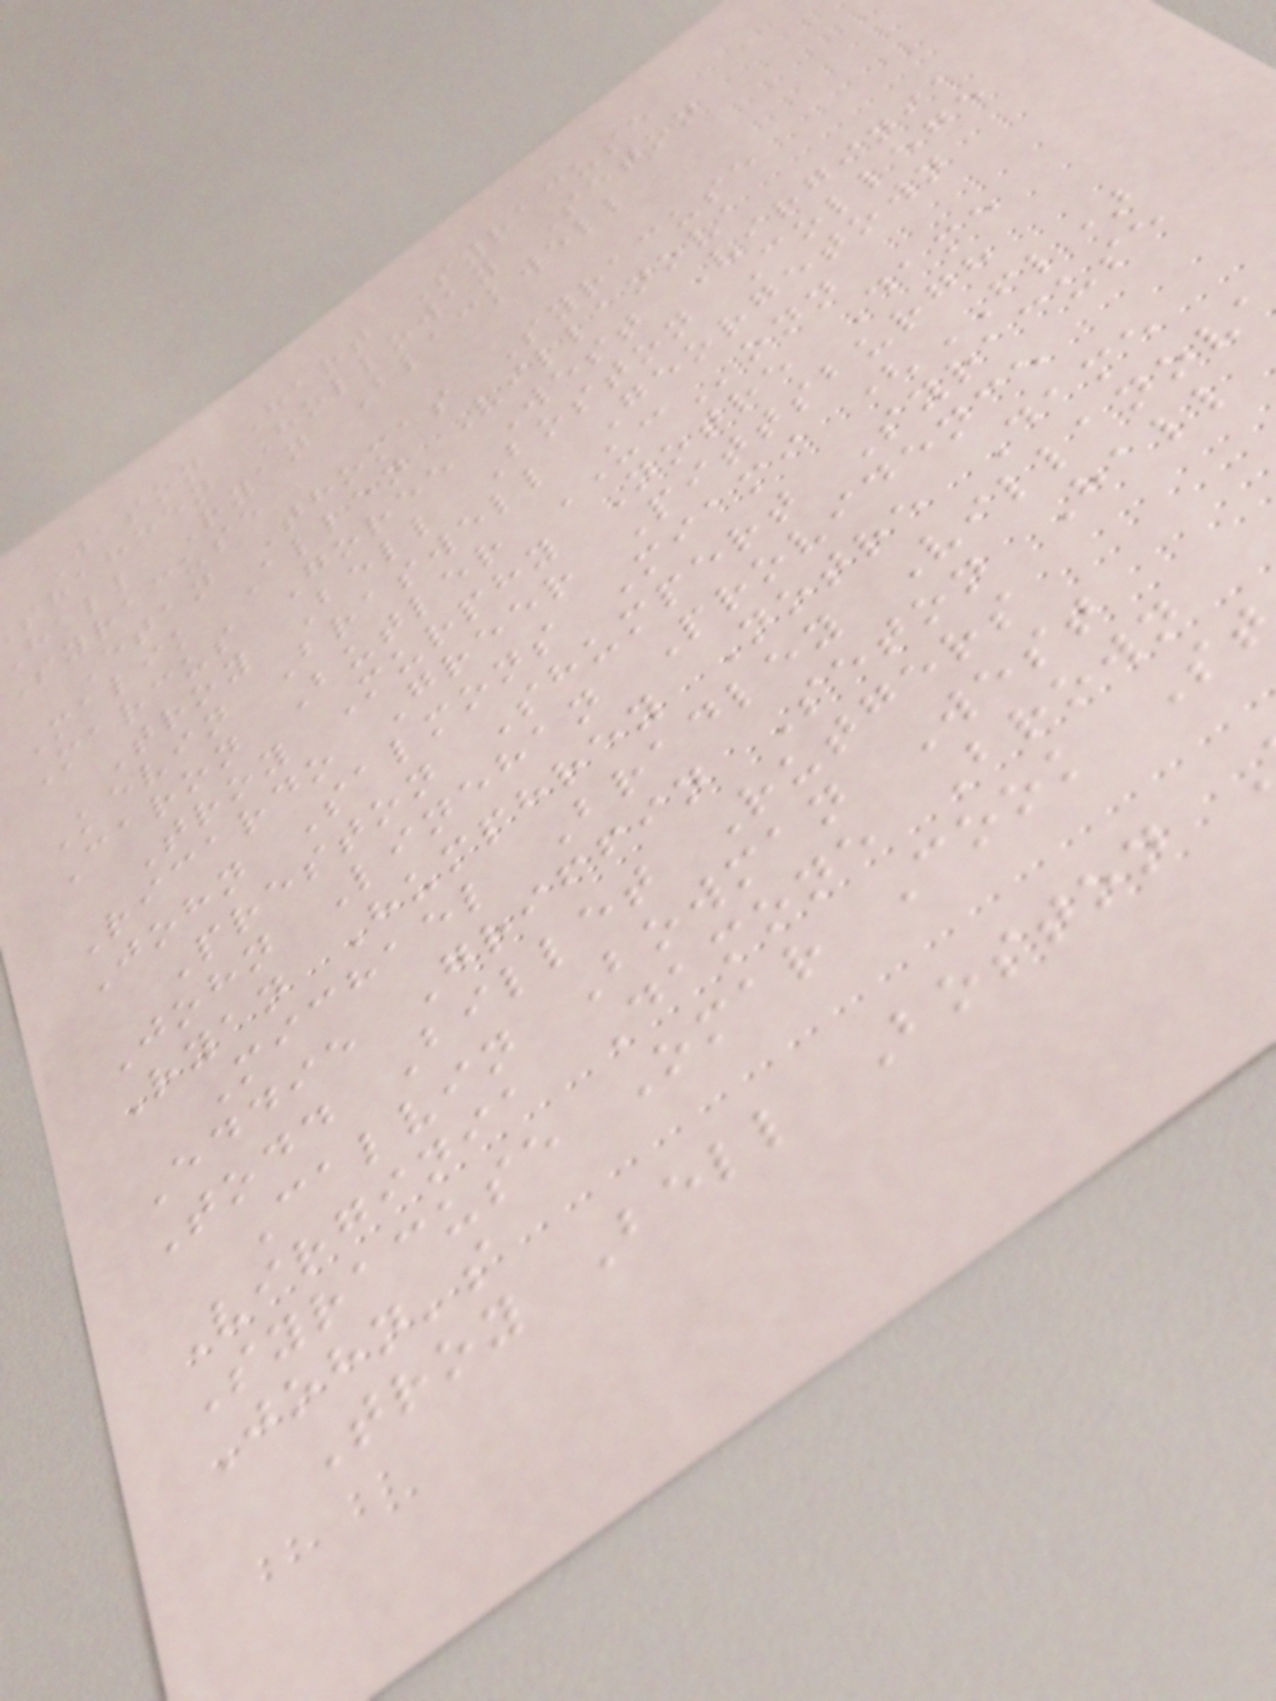Jason Hart Syracuse
shaheen Holloway Seton
hall Ryan Blackwell
Syracuse
Etan Thomas Syracuse
Malik Allen Villanova
Marcus Goree West Virginia
Troy Bell Boston College
Kevin Braswell Georgetown
Caron Butler UConn
Troy Murphy Notre Dame
Ricardo Greer Pittsburgh
John Salmons Miami (FL)
Preston Shumpert Syracuse
John Linehan Providence
Ryan Humphrey Notre Dame
Michael Bradley Villanov
Eddie Griffin Seton Hall
Todd Billet Rutgers
Calvin Bowman West
Virginia Damone Brown
Syracuse Omar Cook St
John's
Troy Bell Boston
